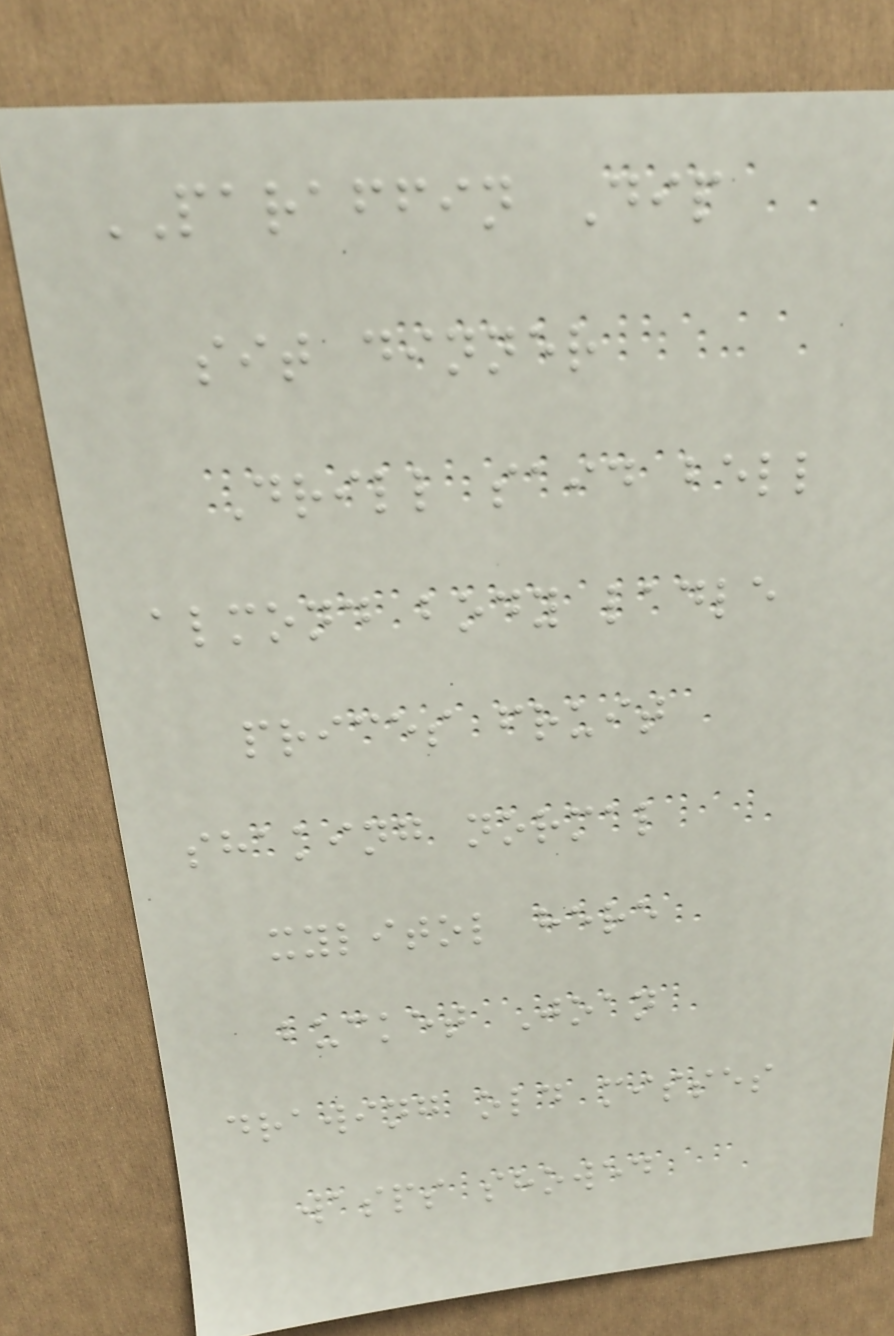PARAFFIN Dip
sit dinner
Drill said bell
almond body ladle
prices fruit
shaking normal
xylitol here
bucket Joan
drawing old misses
wasps showed
